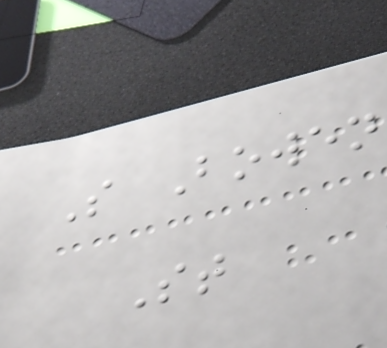S Bowen
St
